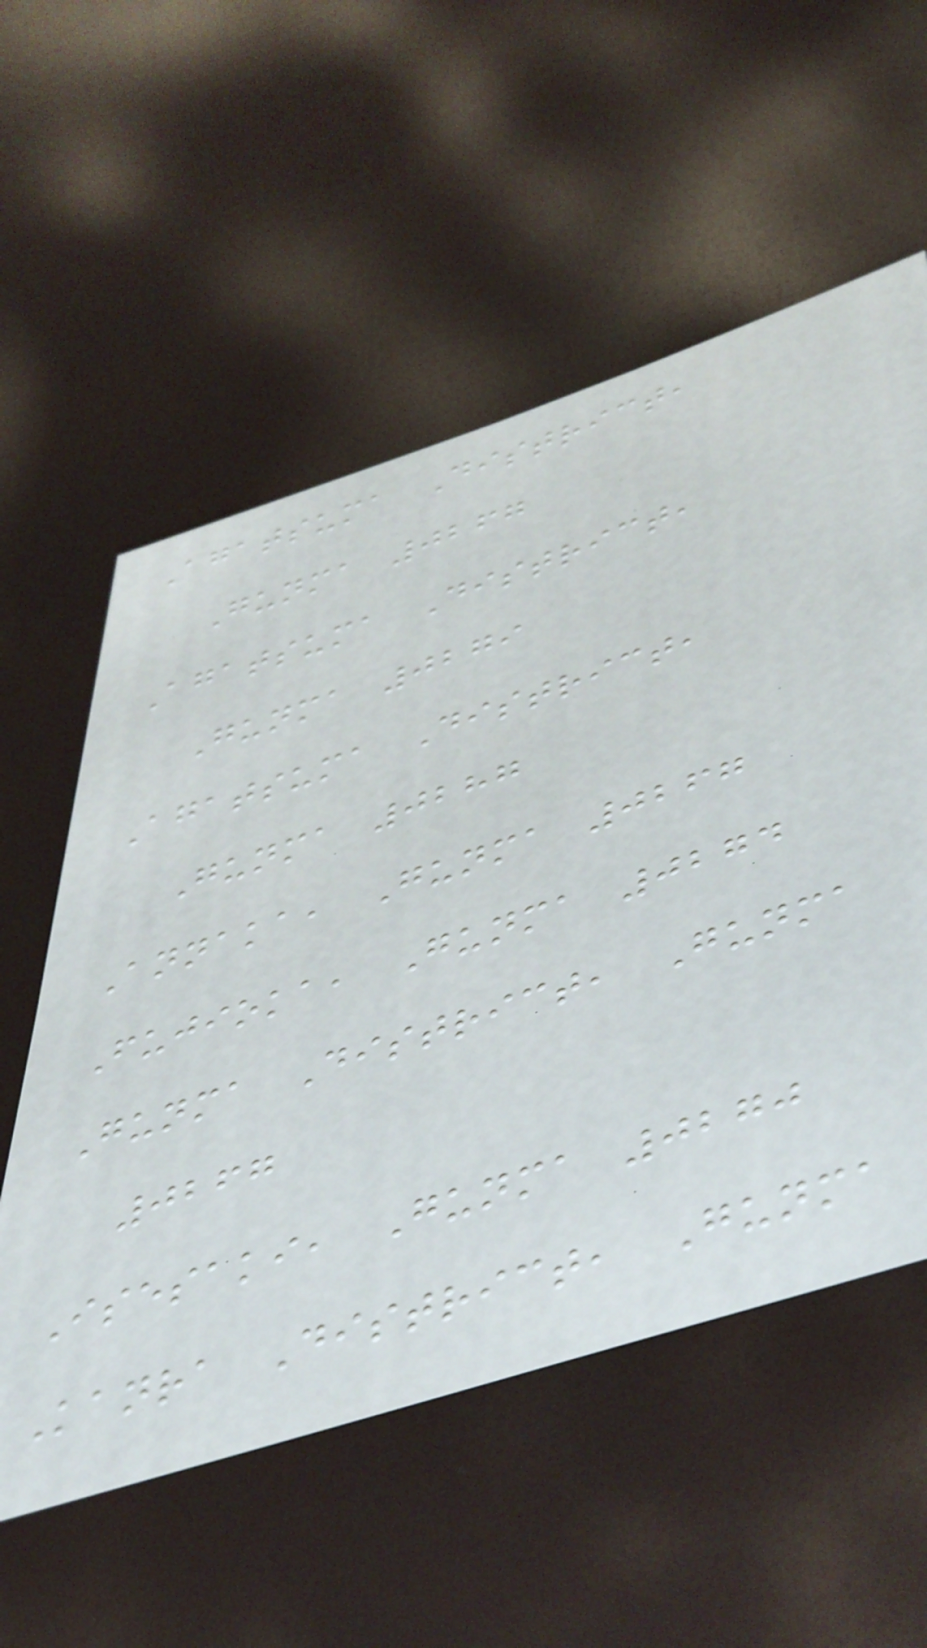Agatsuma District,
Gunma 0267
Agatsuma District,
Gunma 0279
Agatsuma District,
Gunma 0287
Annaka, Gunma 0267
Fujioka, Gunma 0274
Gunma District, Gunma
0267
Isesaki, Gunma 0270
Kanra District, Gunma
